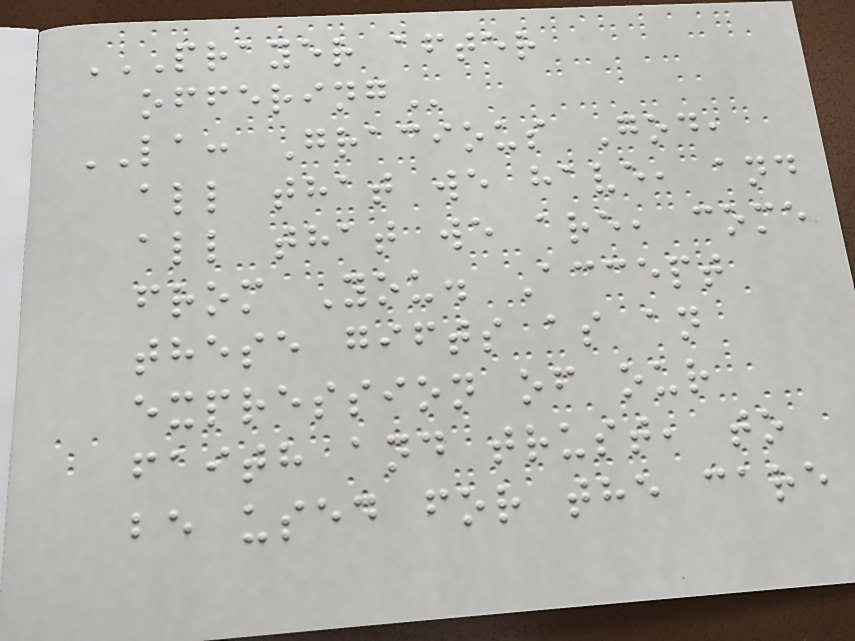PRAYER AFTER
OFFERING
LA: Gracious God,
all that we have, and
all that we are, come
from You. Accept
these gifts as an
expression of our
faith and trust, to
be used for the care
